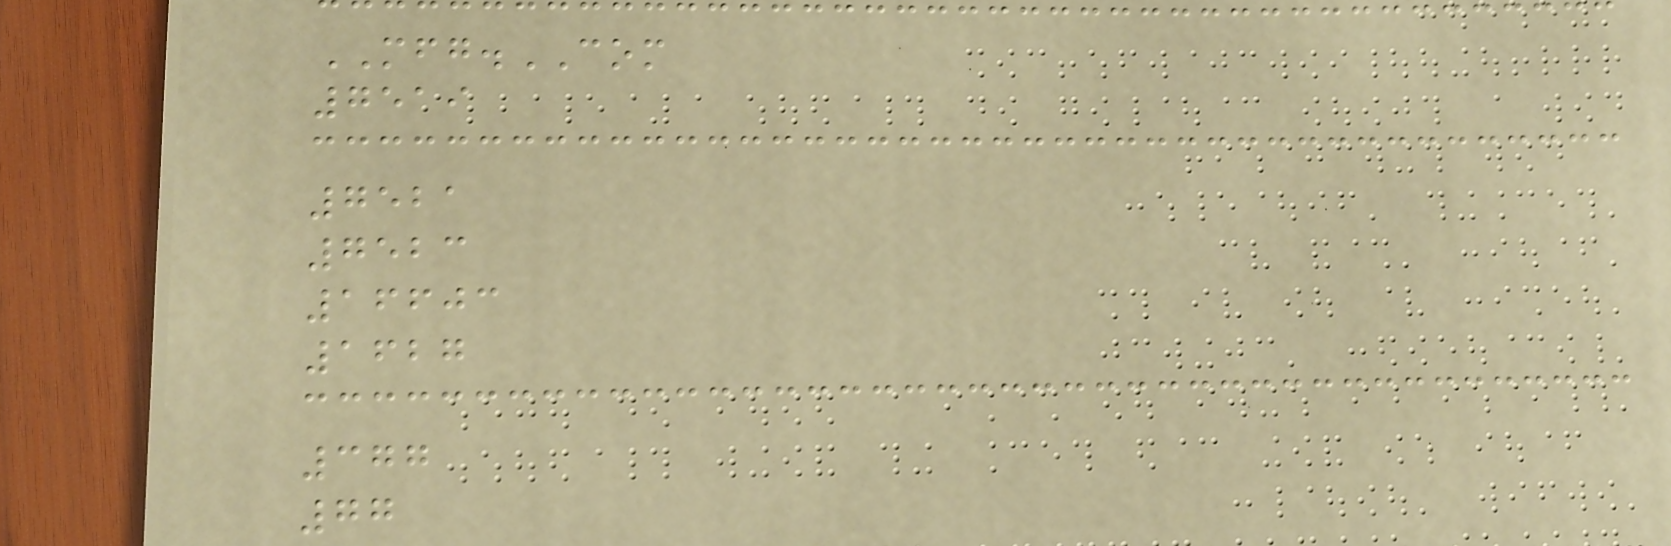MFG.COM
7519
7521
7523
16603
1627
377
77
